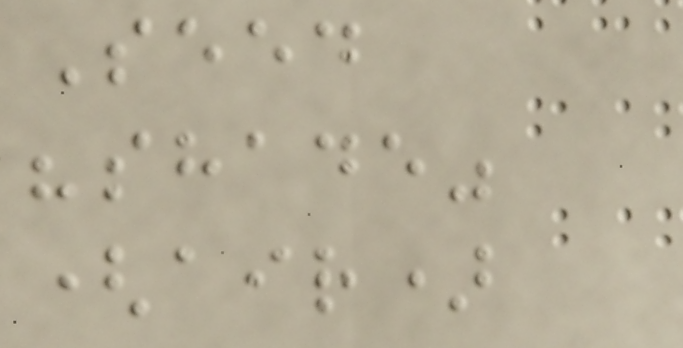Seed
"shade"
(air)
